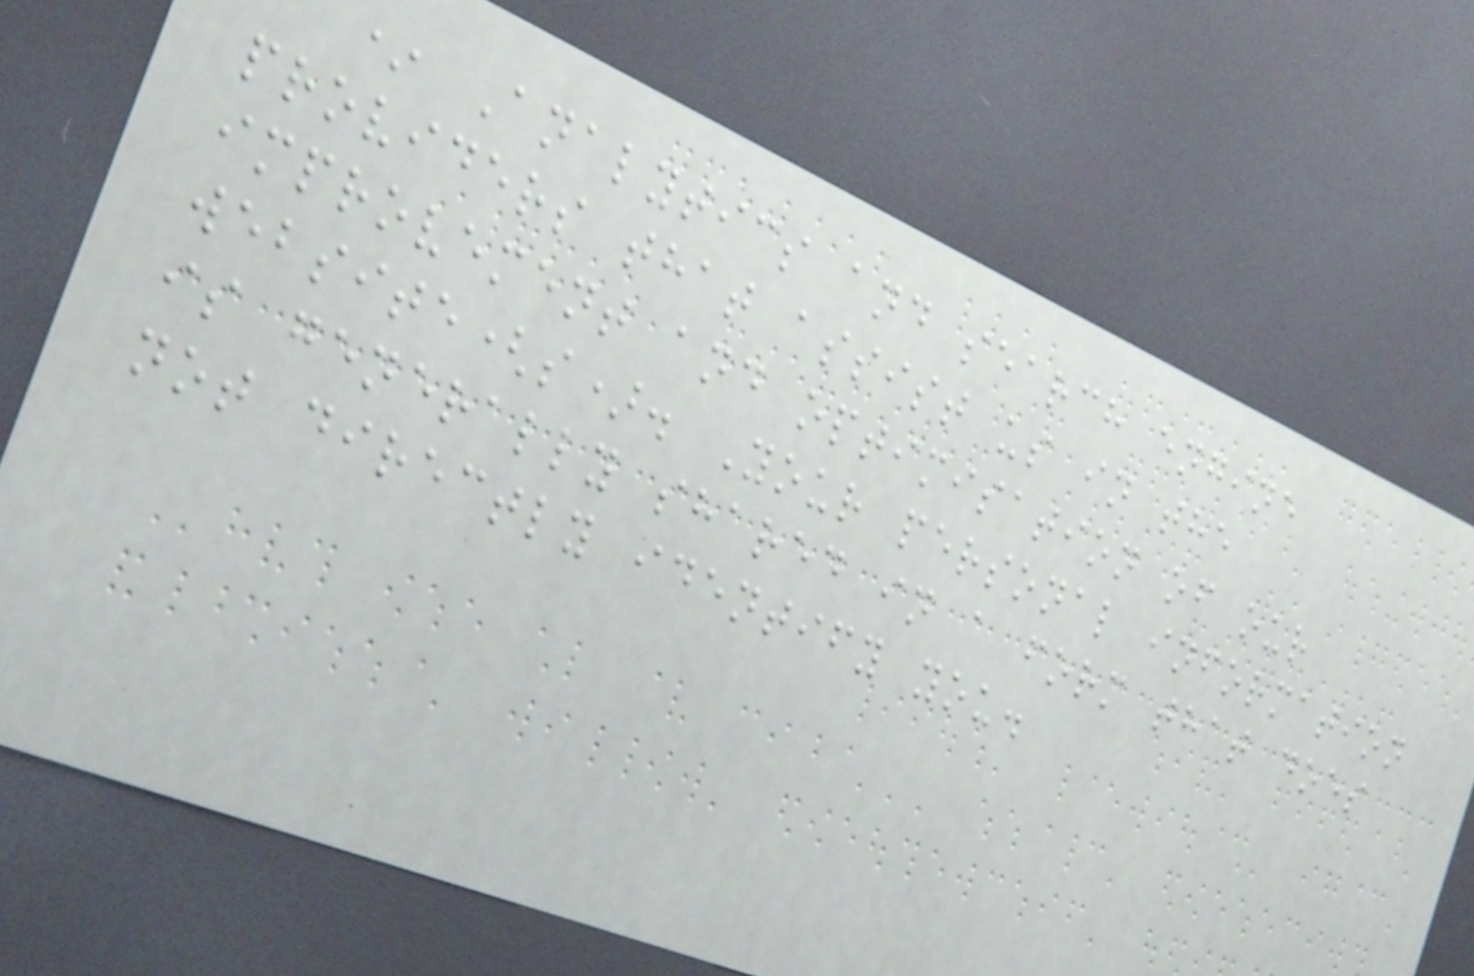* Analytics and search engine
providers that assist us in the
improvement and optimisation of our
website(s). Your personal information
is generally shared in a form that does
not directly identify you.
